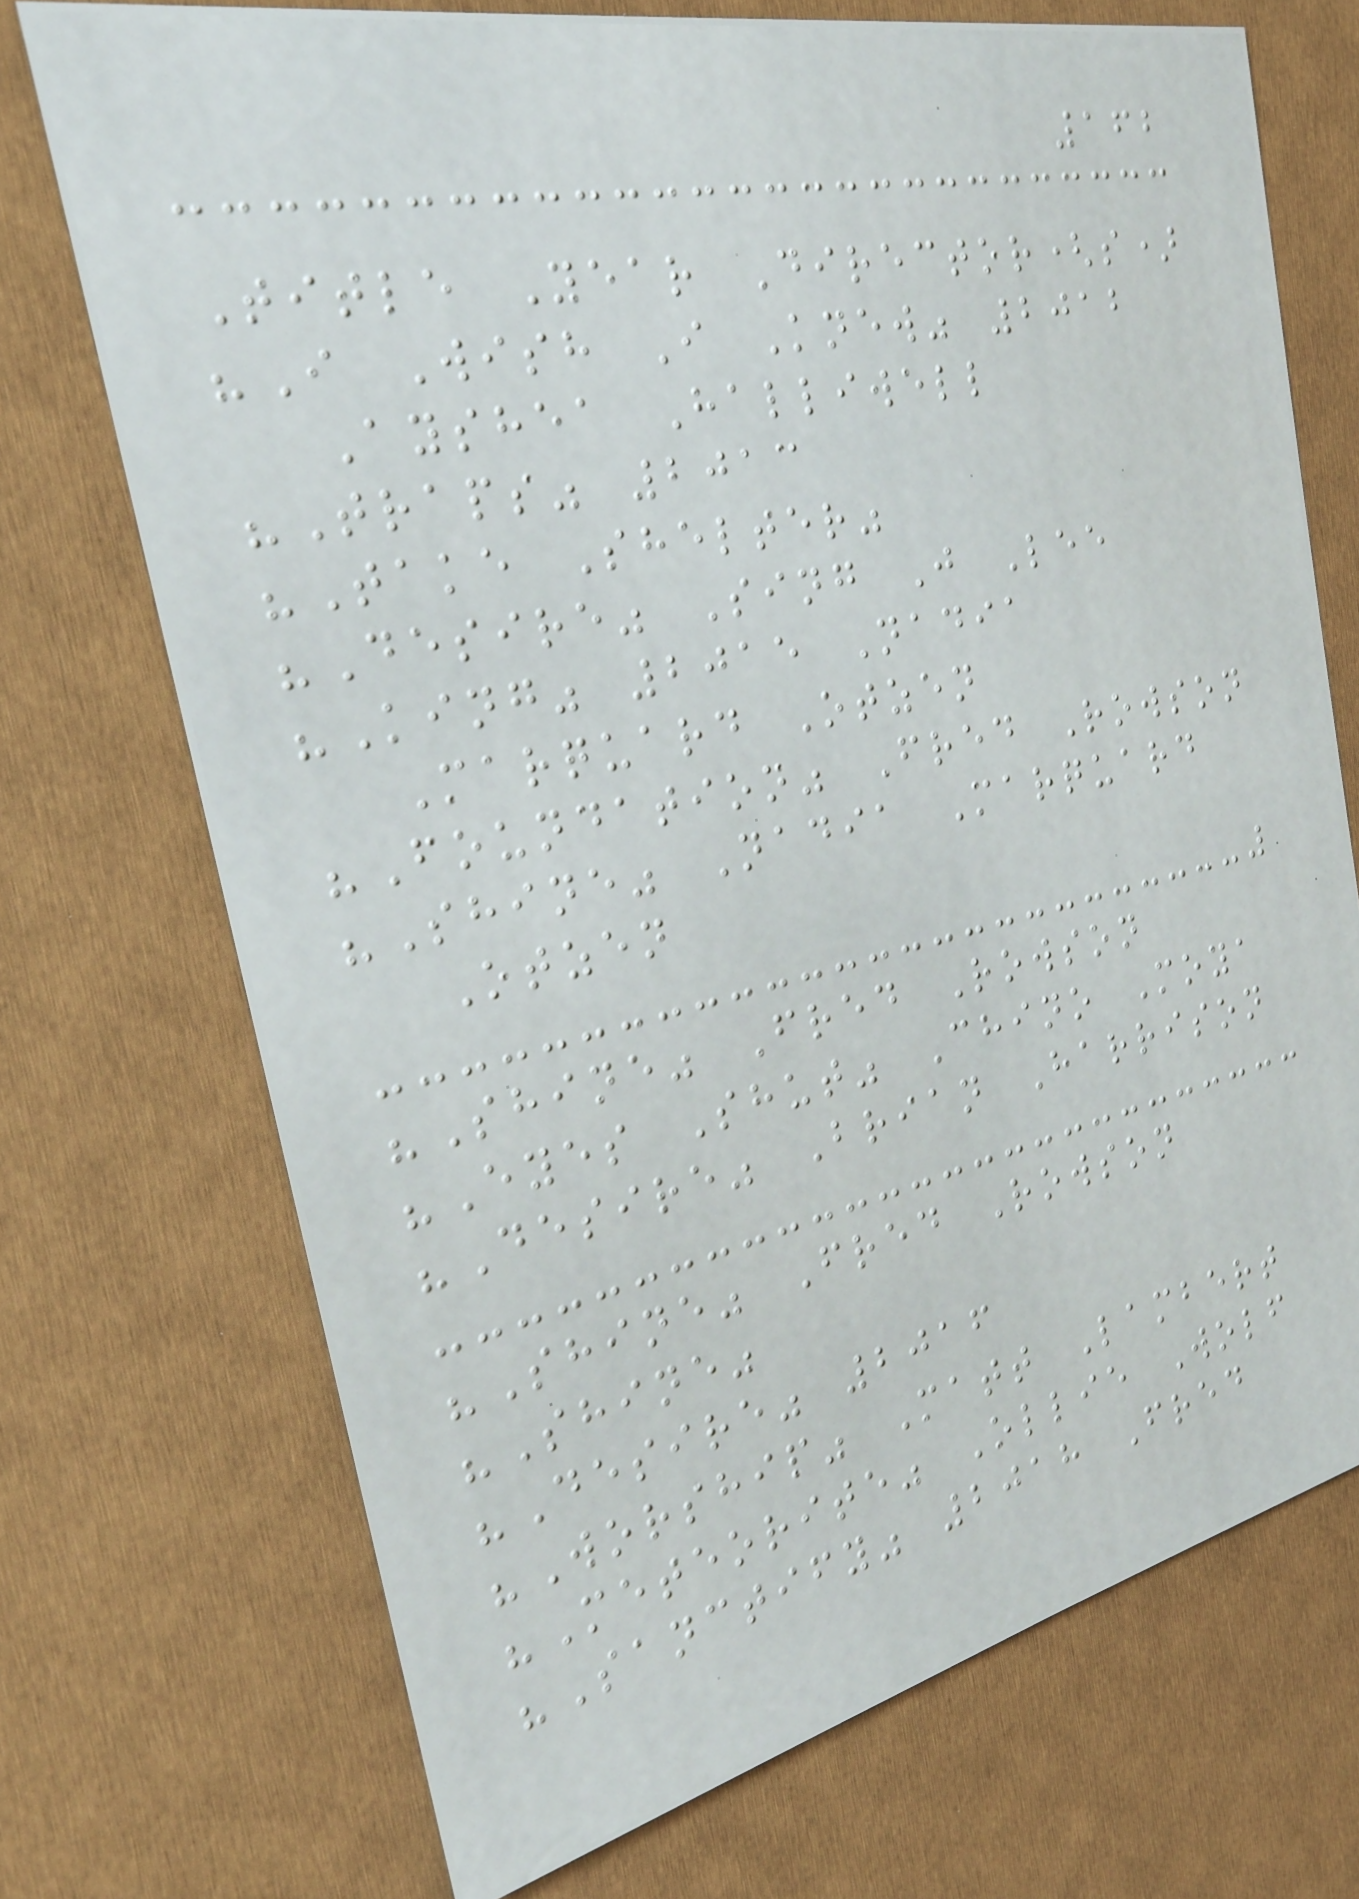162
Title Year Director(s)
"I Wish I Knew" 2012
Ayshea Halliwell
"Traps" 2013
"Take Shelter"
"Desire" Sing J Lee
"King" 2015 Nadia
Marquard Otzen
"Foundation" Fred Rowson
"Shine" Nadia Marquard
Otzen
"Shine" Fred Rowson
"Eyes Shut" Chino Moya
"Desire" Brian Harrison
"Shine" Fred Rowson
"Shine"
"Desire" 2016
"Worship" Matt Lambert
"Meteorite" Ollie Wolf
"Sanctify" 2018 Fred
